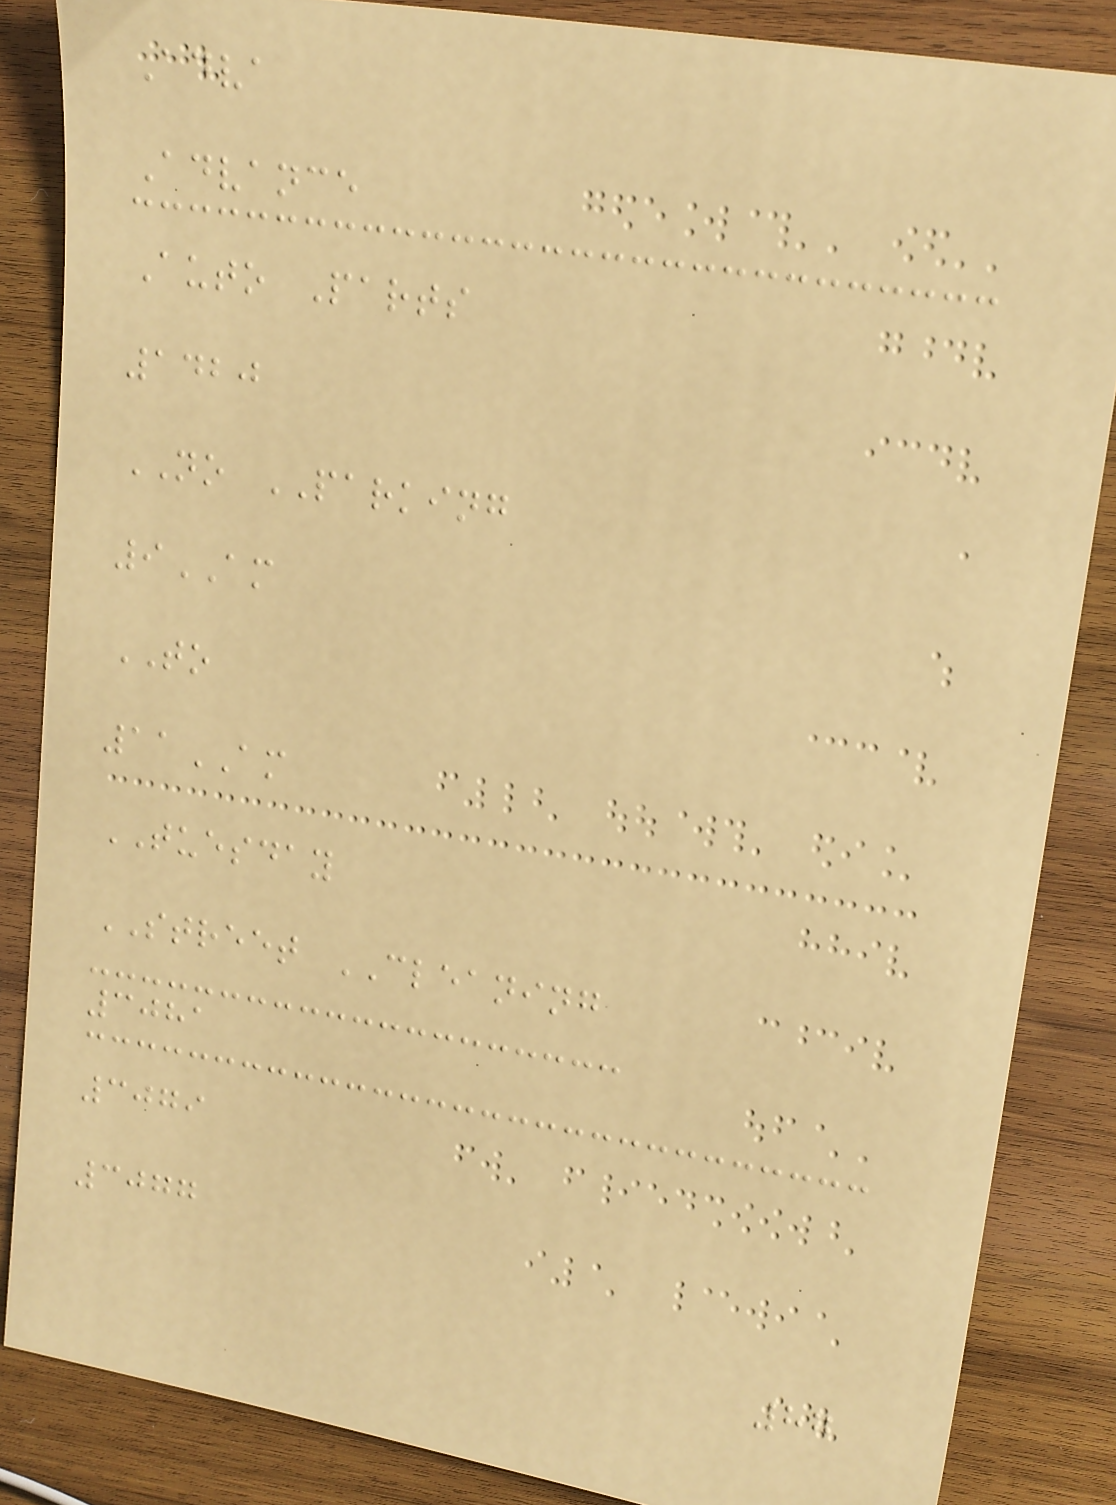Adva
Advance
Auto Parts
1420
NO PARKING
9AM
TO
11AM
TUESDAY
STREET CLEANING
3081
3079
3077
87
